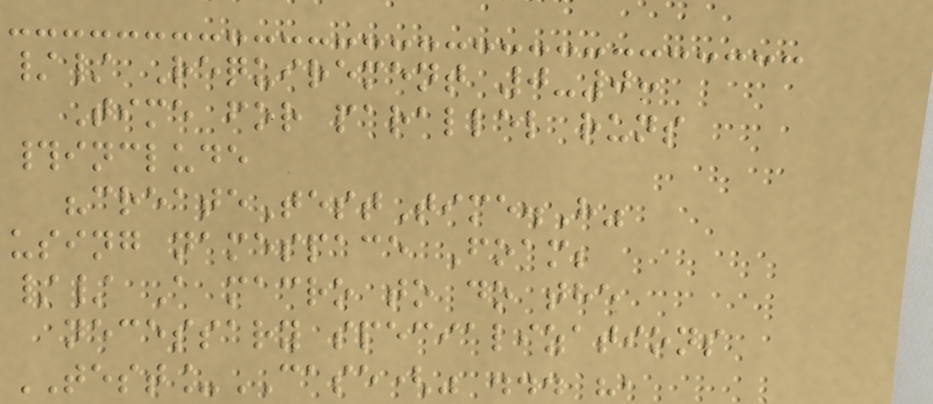// Requirement 0-0:
Time for parallel runs
#include
"createTestTime.H"
using namespace Foam;
// A macro to do the
necessary specializations
TEST_CASE(" ... ",
